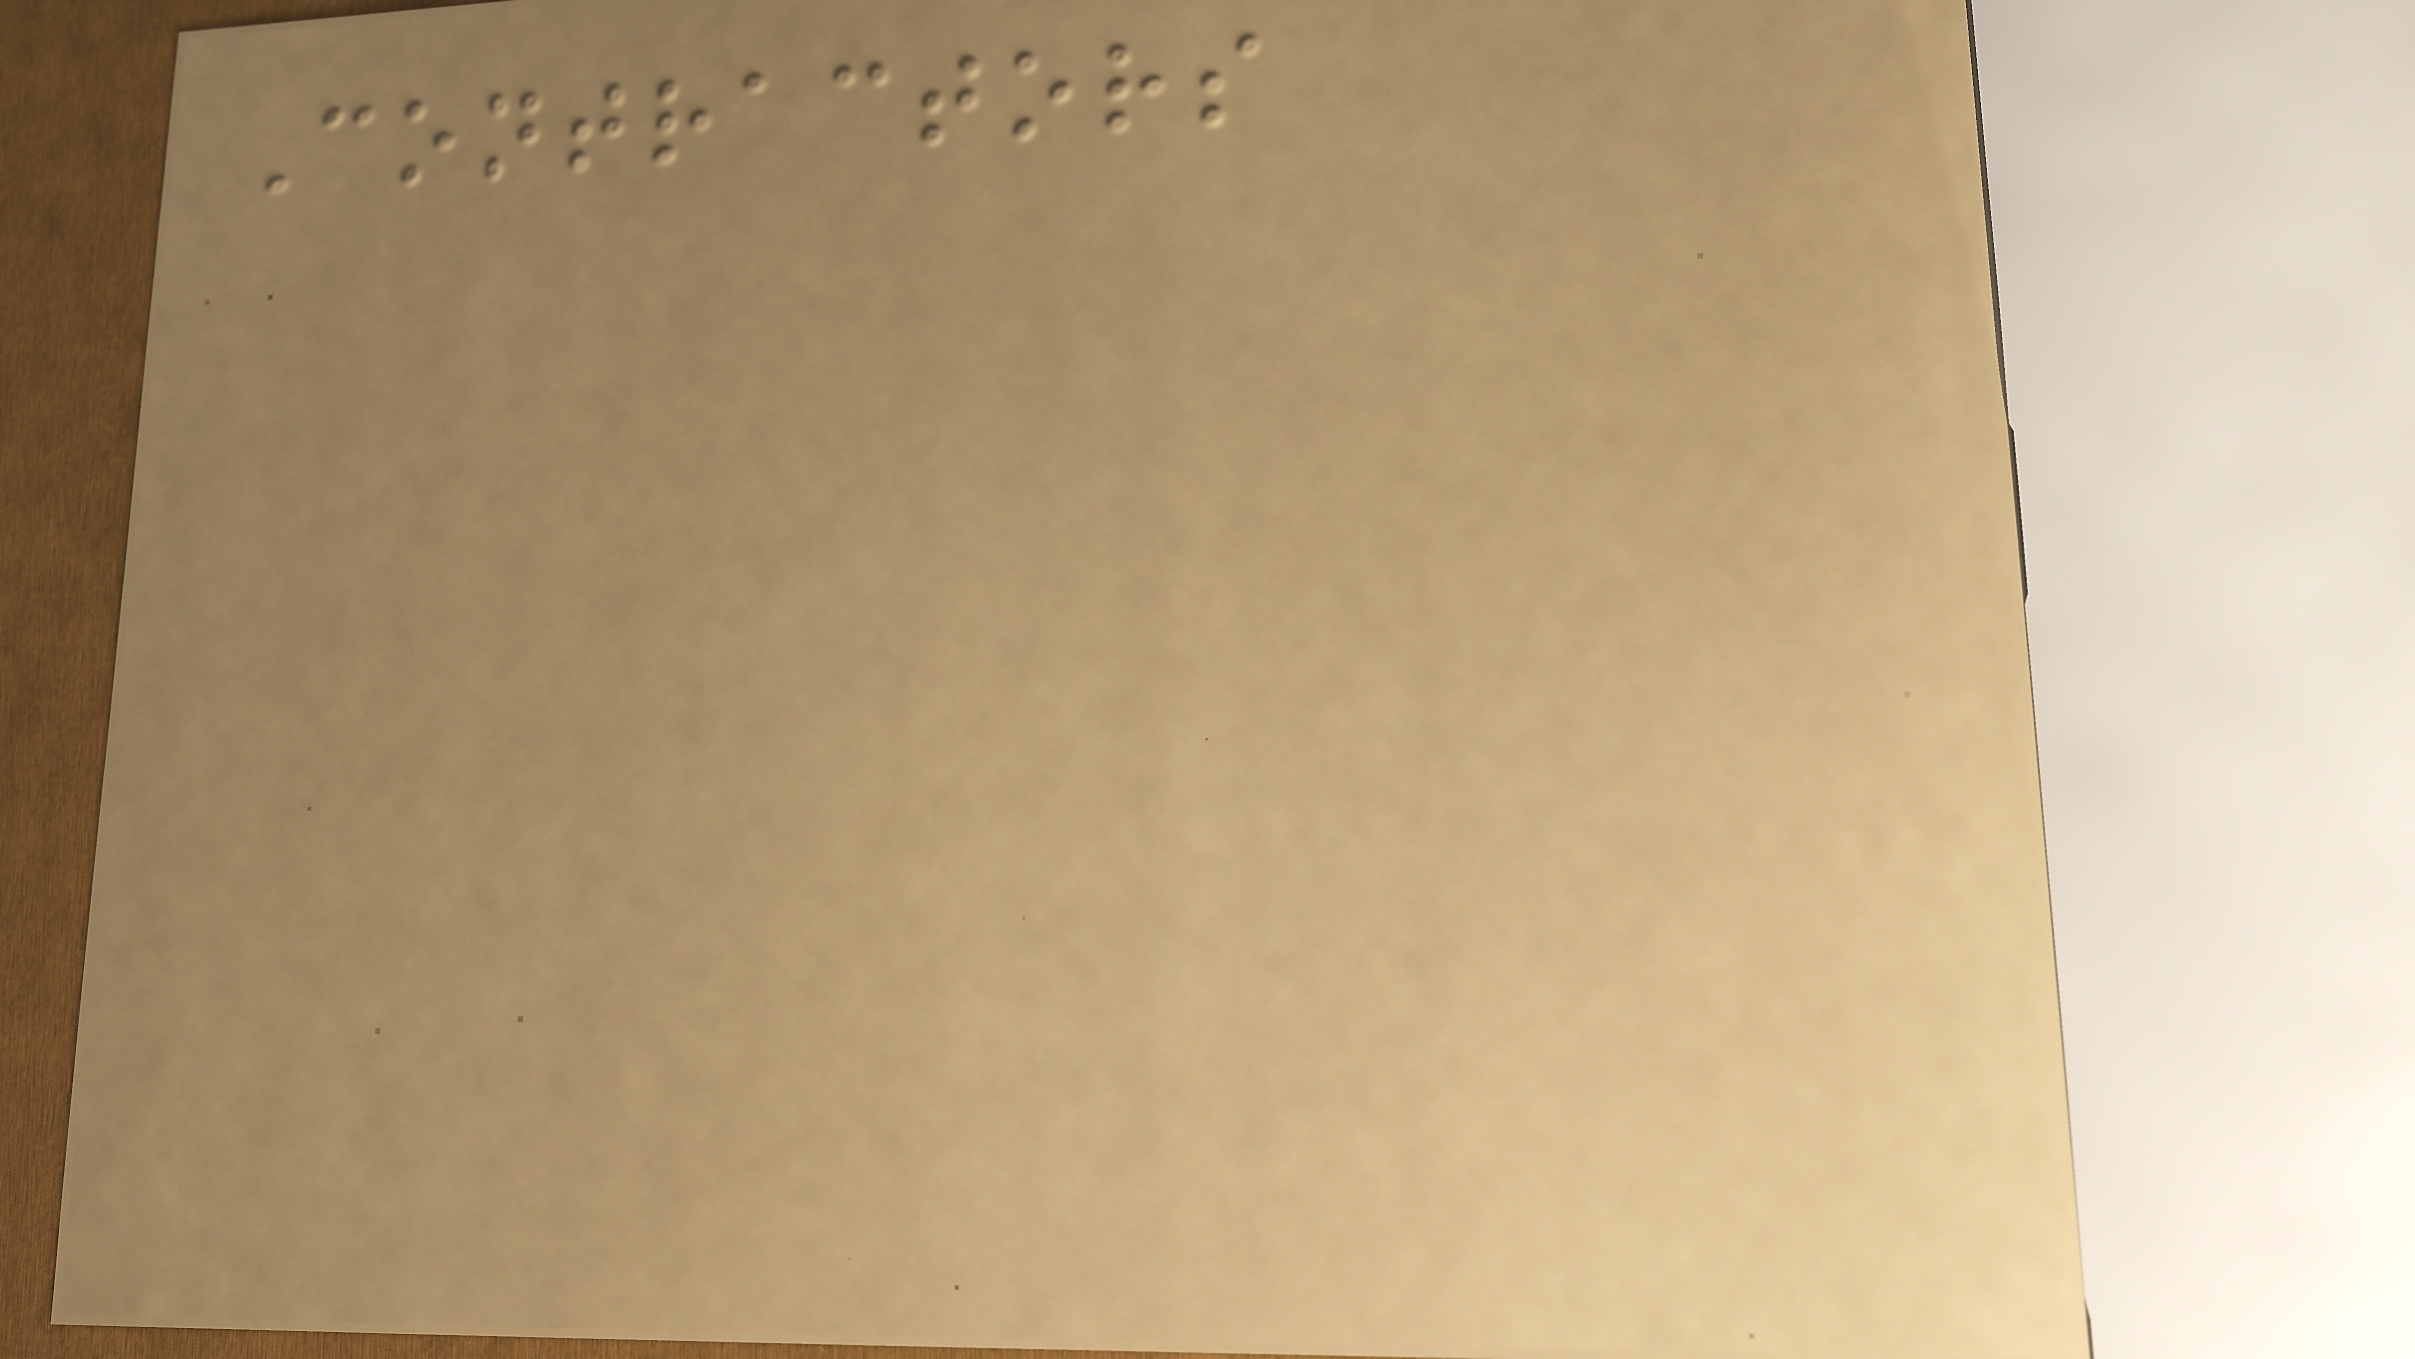Contractors
